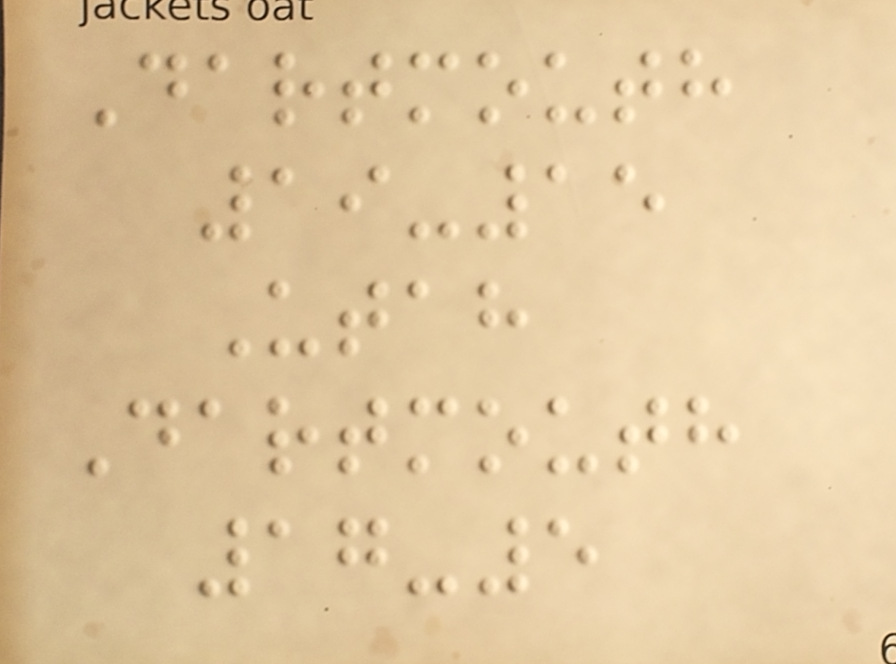Dartmouth
19-15
Utah
Dartmouth
17-5
